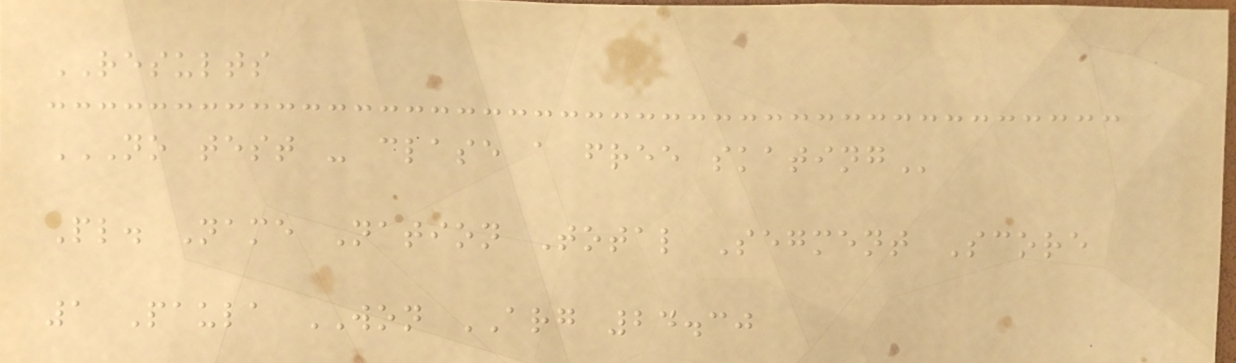RESULTS
NO TEST - CLASE A FREE SKATING
Pl. Name Nation Total Segment Score
1 Paula WON ARG 24.30
